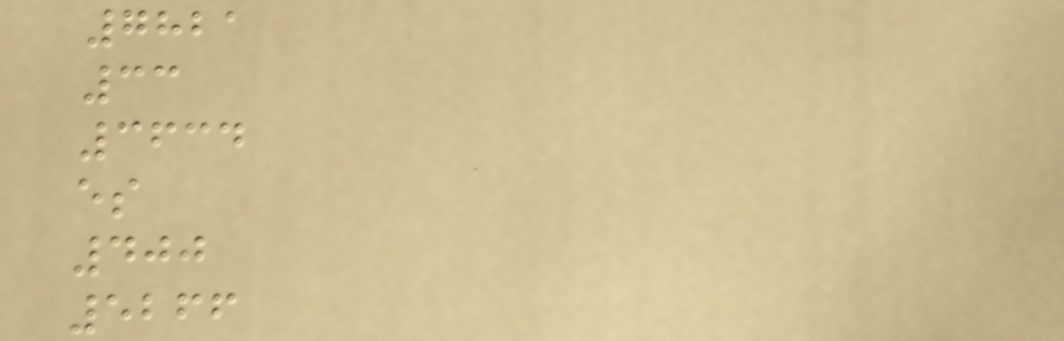7821
33
3634
es
400
5266
